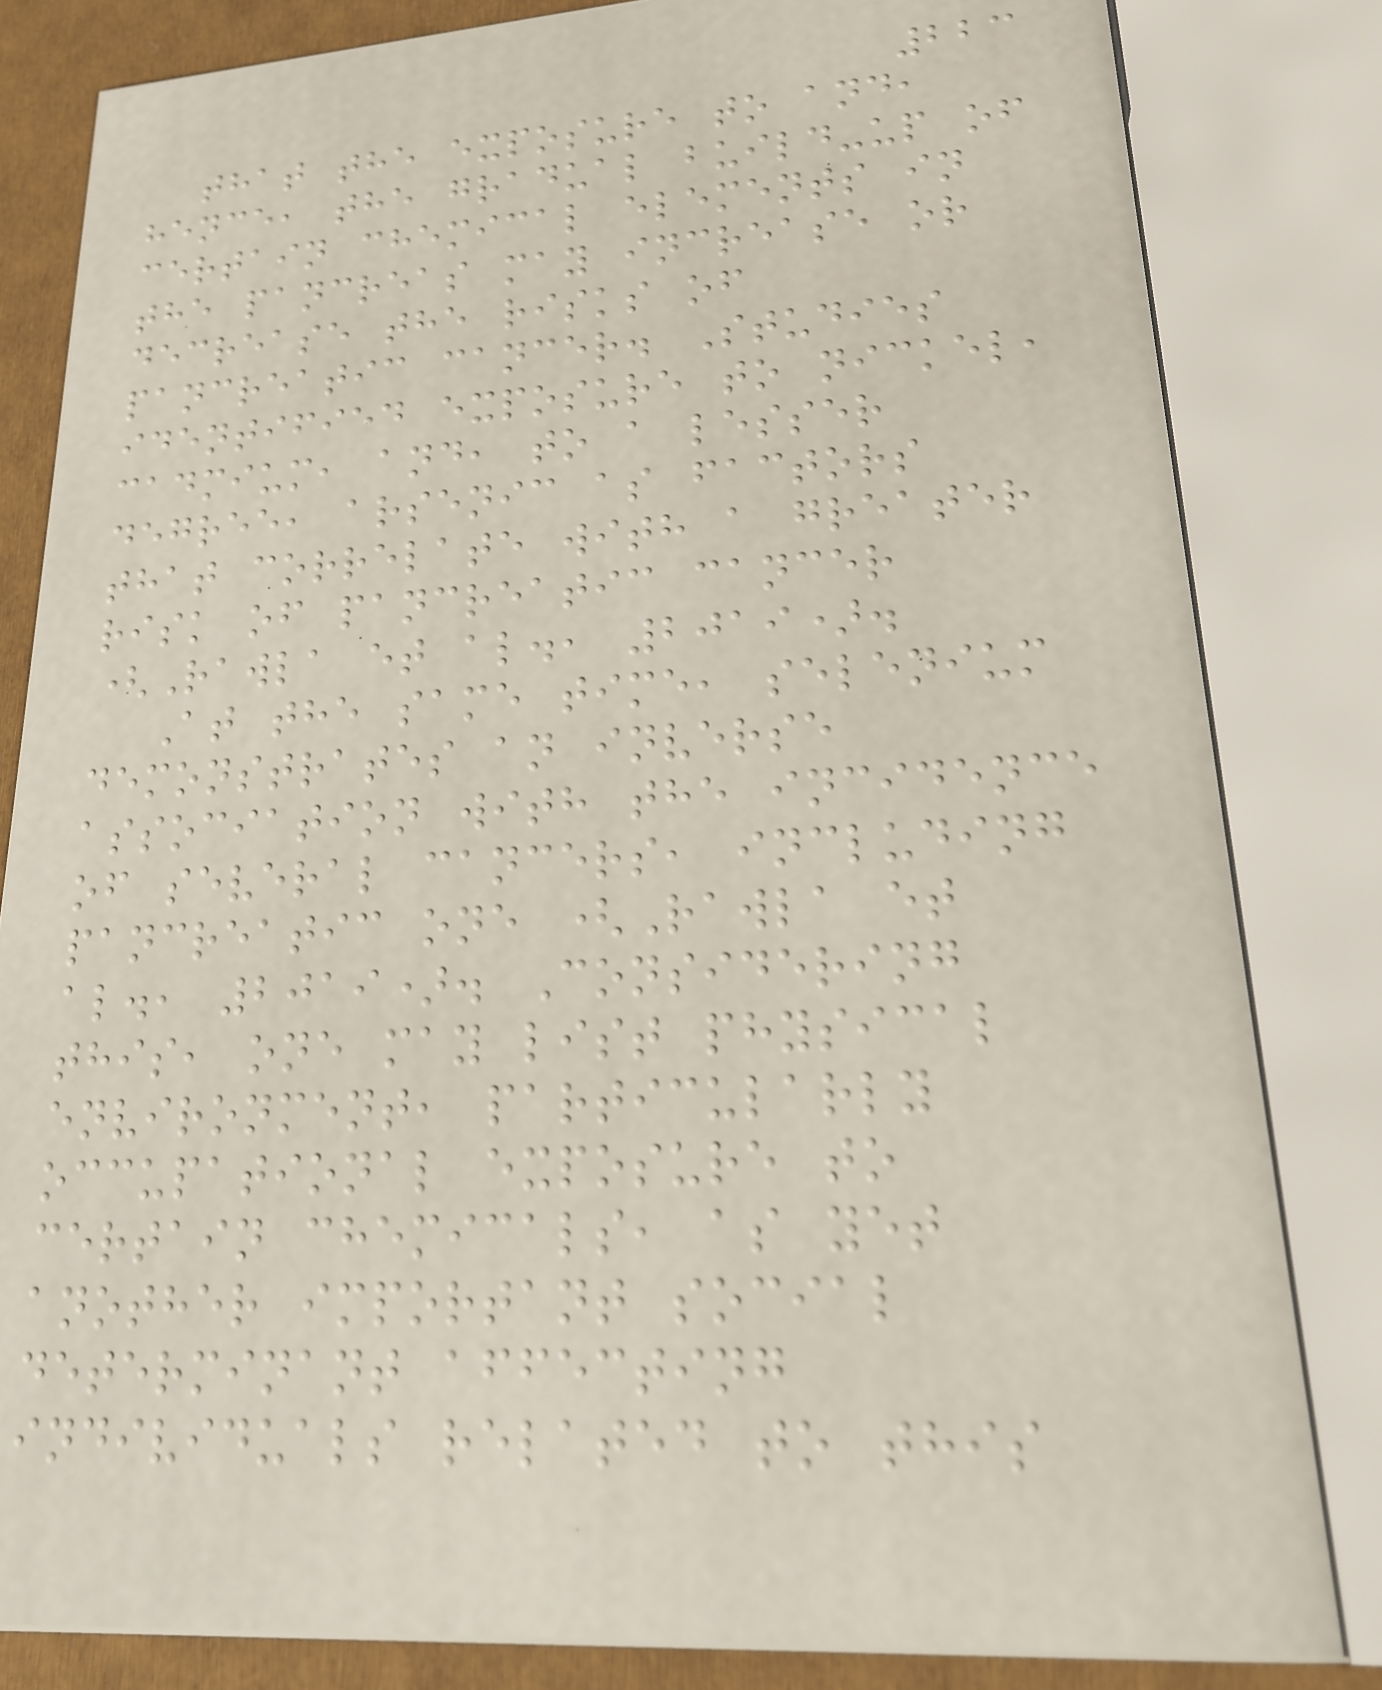223
that the exposure to and,
hence, the gradual build-up of
certain chemical elements in
the pancreas may increase or
decrease the risks of
pancreatic cancer. Studies
identified exposure to nickel,
cadmium, and, to a lesser
degree, arsenic as factors
that correlate with a greater
risk of pancreatic cancer
(Rawla et al., 2019).
At the same time, selenium
demonstrates an inverse
association with the incidence
of several cancers, including
pancreatic one (Rawla et
al., 2019). Considering
this, one may list physical
environment, particularly
occupational exposure to
certain chemicals, as yet
another important social
determinant affecting
individuals related to this
